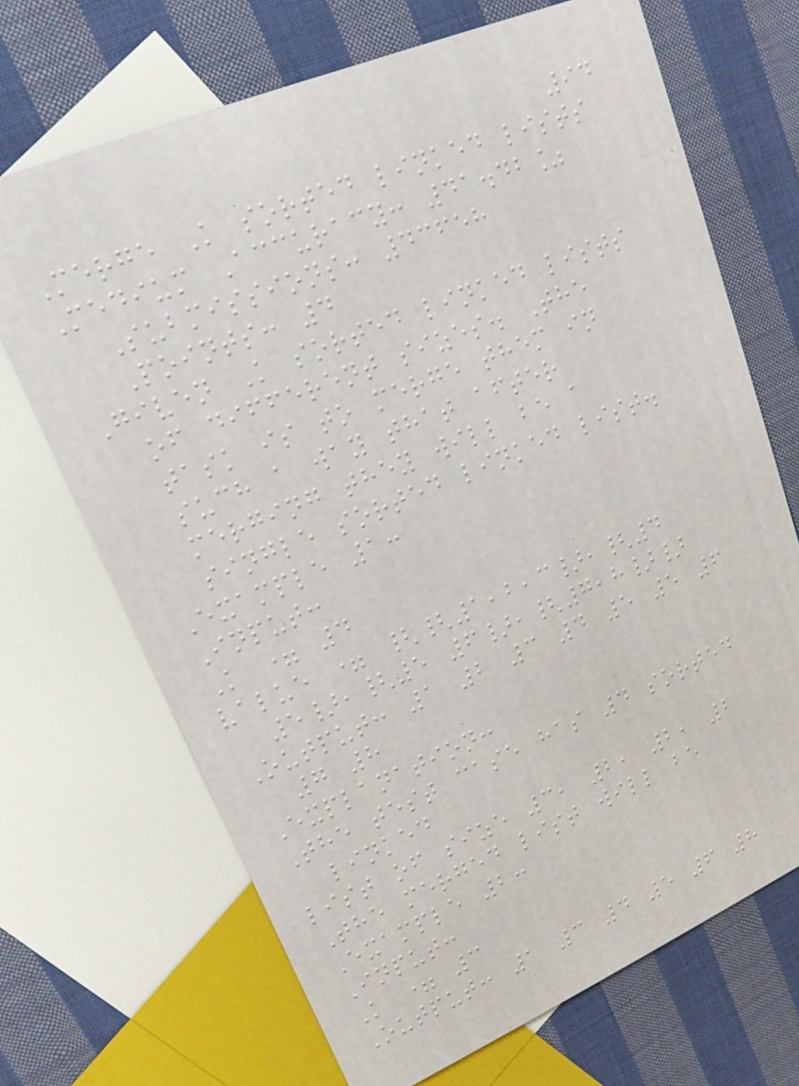94
Merge K sorted linked lists
Medium Accuracy: 41.42%
Submissions: 43658
Points: 4
Given K sorted linked lists
of different sizes. The
task is to merge them in
such a way that after
merging they will be a
single sorted linked list.
Example 1:
Input:
K = 4
value = {{1,2,3},{4
5},{5 6},{7,8}}
Output: 1 2 3 4 5 5 6
7 8
Explanation:
The test case has 4 sorted
linked
list of size 3, 2, 2, 2
The merged list will be
Example 2:
Input:
K = 3
Output: 1 3 4 5 6 8
